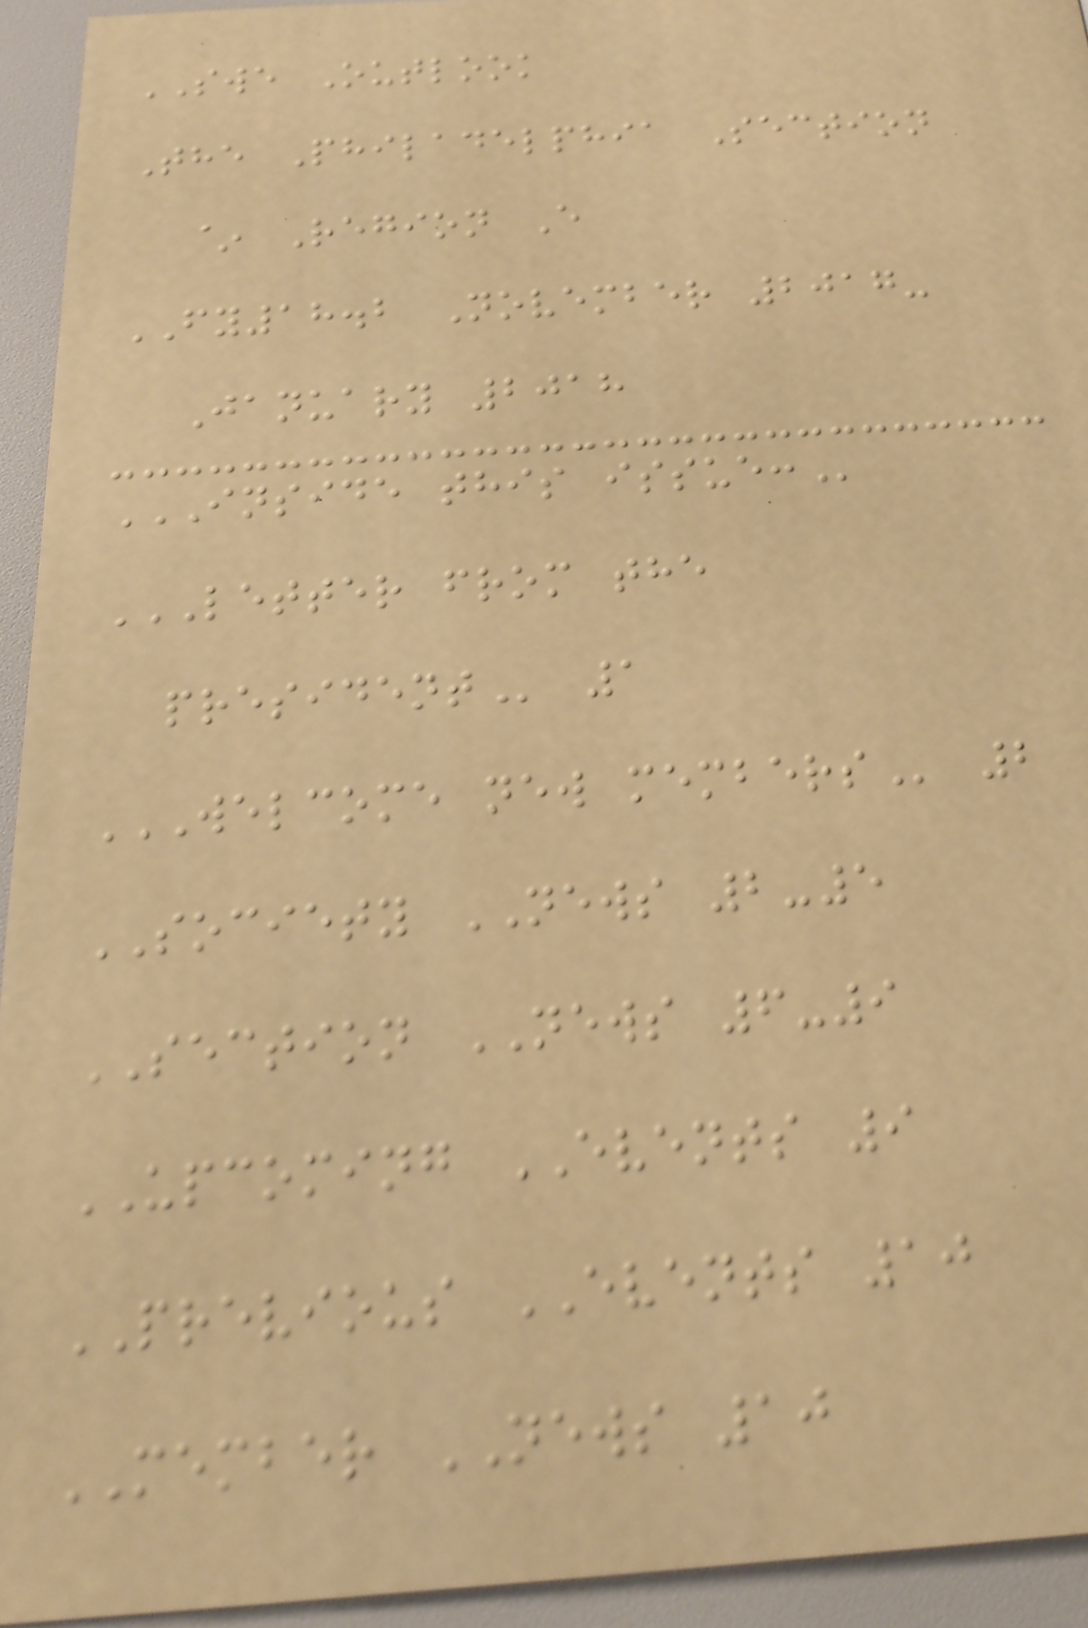SWE Outlook
The Philadelphia Section
~ Region E
FY18.2 November 2017-
January 2018
INSIDE THIS ISSUE:
LETTER FROM THE
PRESIDENT 1
WELCOME NEW MEMBERS 2
SOCIETY NEWS 2-5
SECTION NEWS 6-9
UPCOMING EVENTS 9
PREVIOUS EVENTS 10
MEMBER NEWS 10
